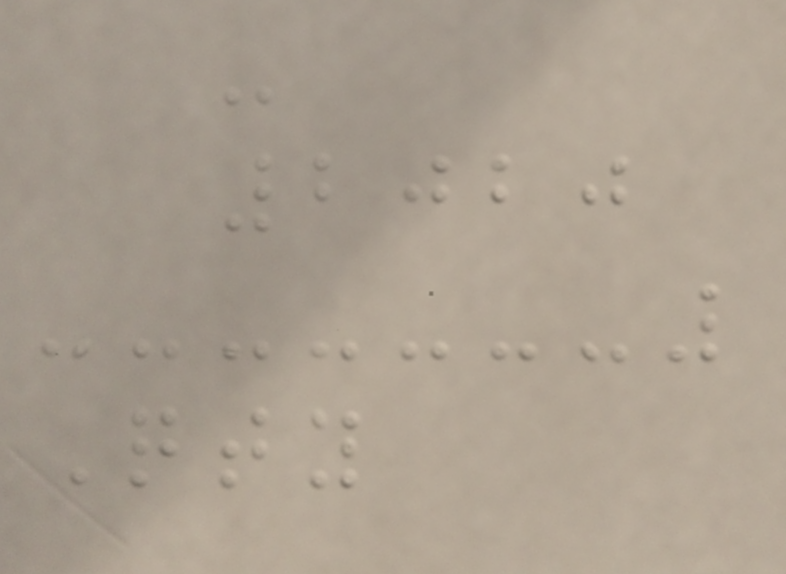-
2020
Qty
